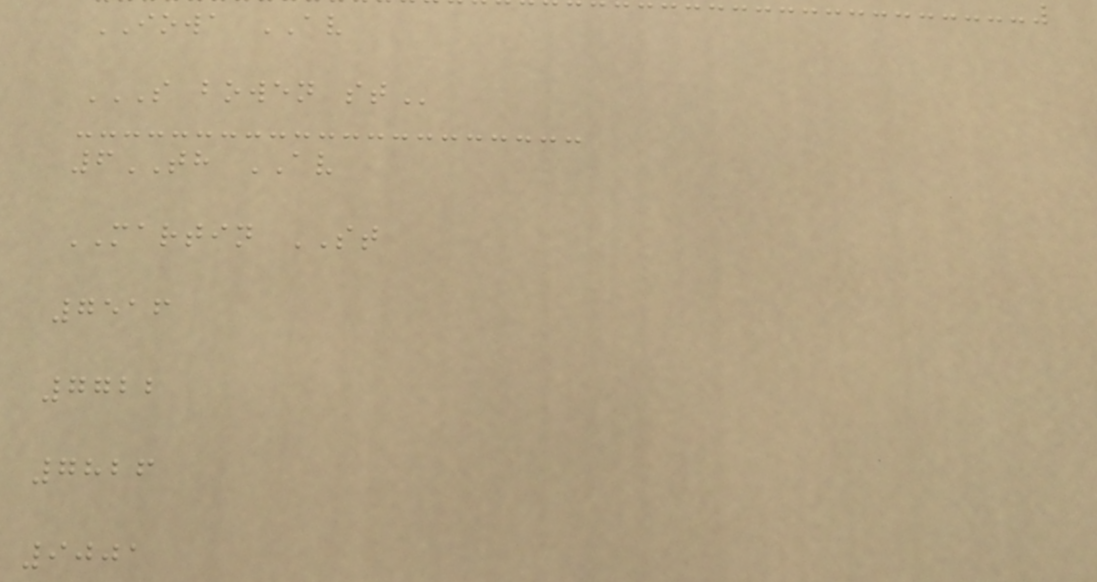IOWA AV
S BOWEN ST
6TH AV
MARTIN ST
7516
7722
7826
9001
